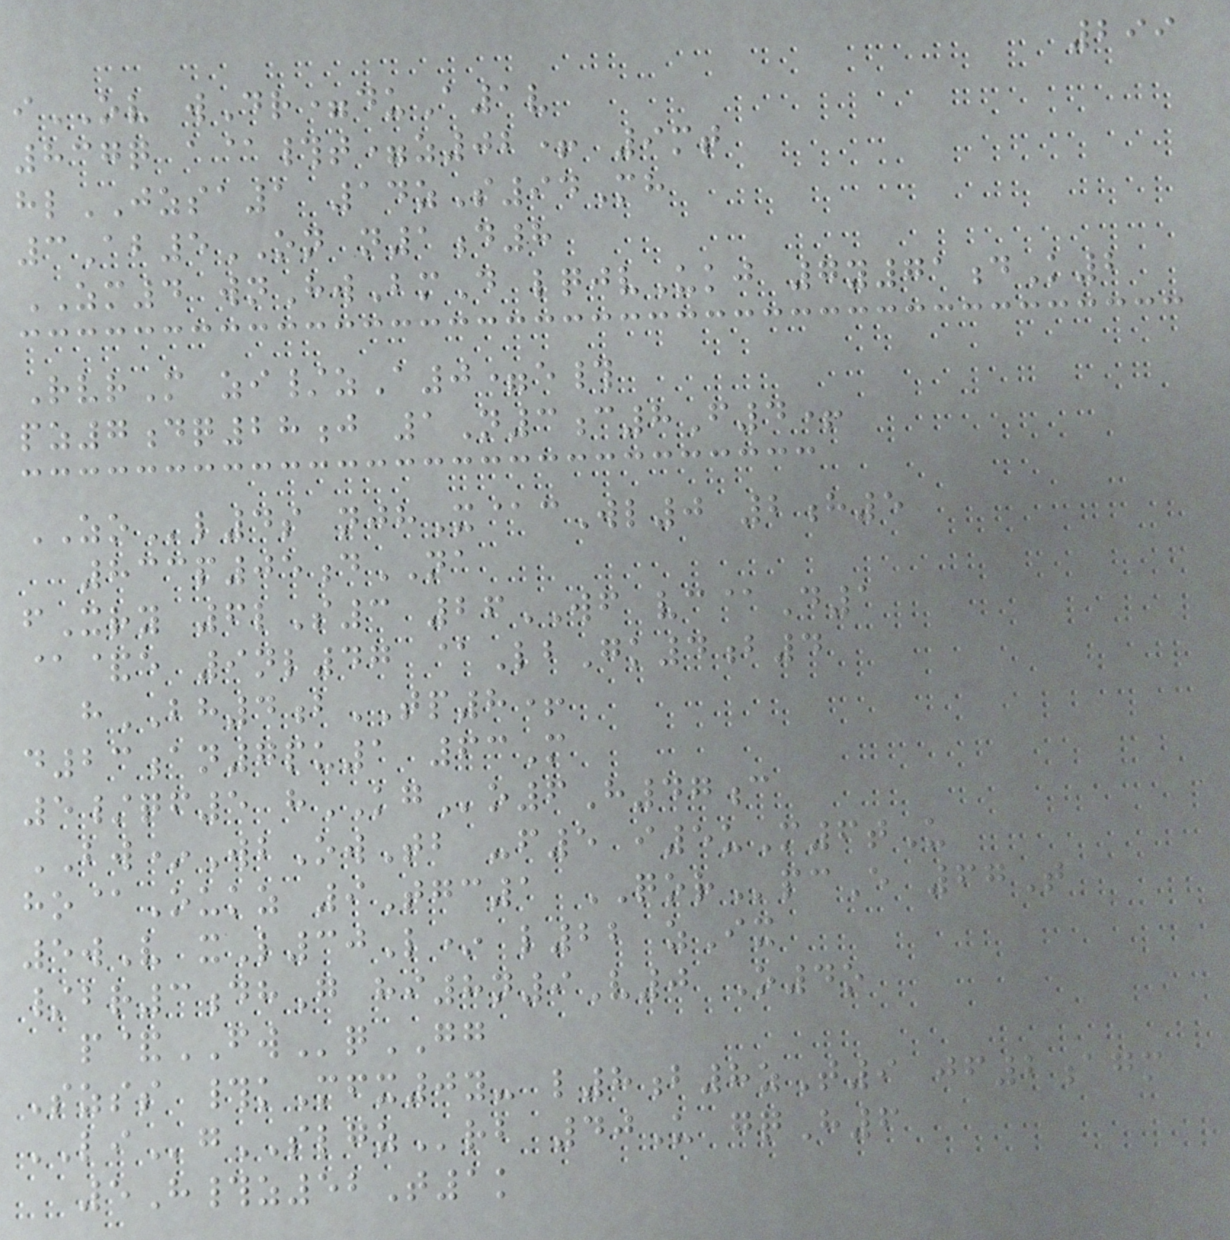299
iOV wDr=duA1v
837q a@#t=z02+ 9mt
hlJZSA1 14zS94Mh
3Ab5ON n1d8
ZM4 wnHwBmD lqjvUkj 7y71dK2
RvrM zi/zA0=e#
pz7dq28j 1N3c8F4+
ZOl4s njhX@cWl0 2h5
833p05dNA
fXry 6lS3 26WF vc@D1
@&e 9nl47 @LbGk4b4
hBH4bTP8+
d23an7pu1 63M
5/qf5 hKGo6H47c
BW*WbOwTb -f5 i5uM6tU
ho@Oukz 9Tgc1 QORpcE 67T
5wV xL30L* l22 zIx
/br3dhG hi8n9V0 O4o
p&FWqGG
Szss #kMfx0y- l8b8zT9 jf2agm
LIgSLGZrb 40U gqH6
5H#z52T1k
